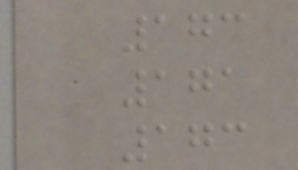173
171
173
